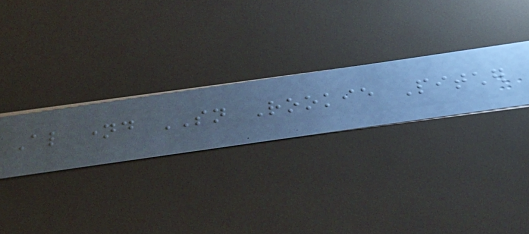Also named SN Rookie Pitcher
